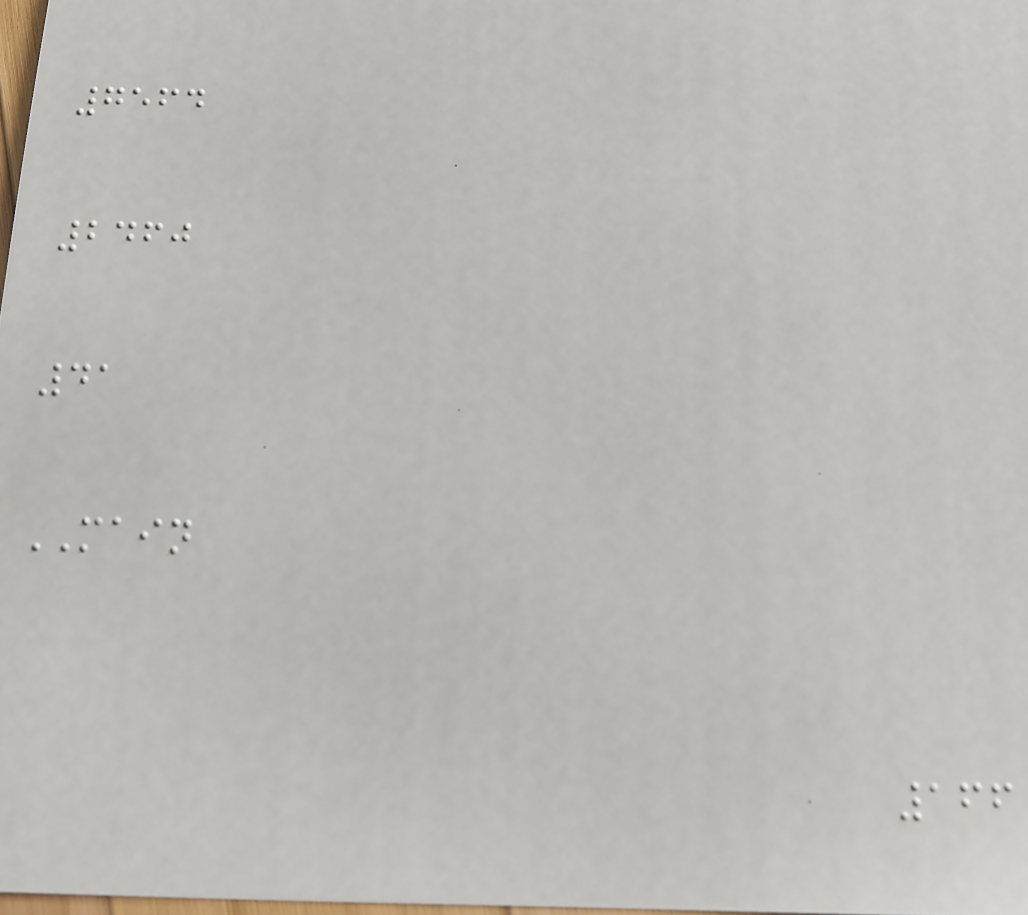7564
2460
41
MAIN
166
